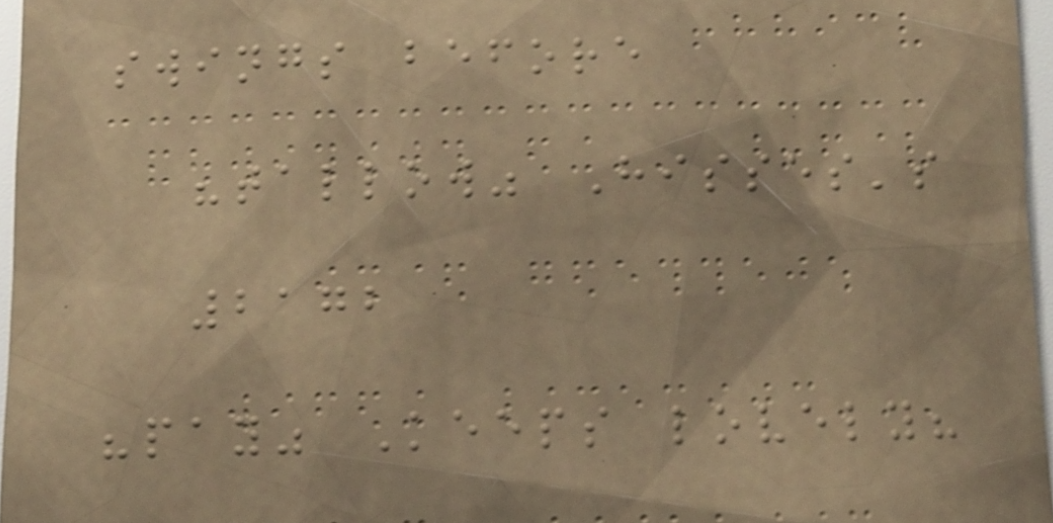swings before
"tallow" Hisses's
2172
"pay" Keeps lovely?
